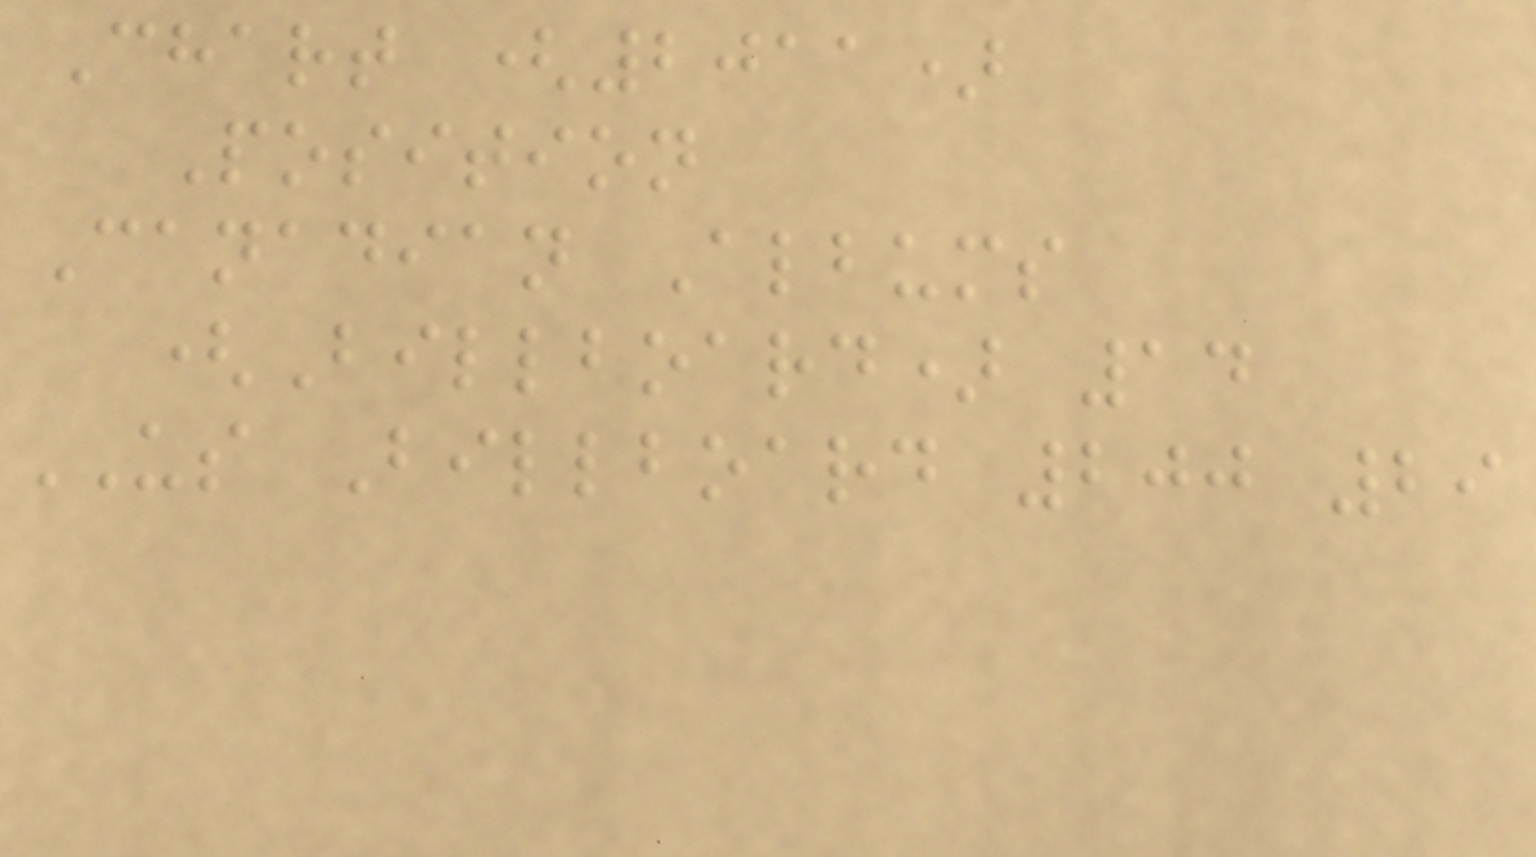Chart (2011)
Position
Canadian Albums
(Billboard) 14
US Billboard 200 29
